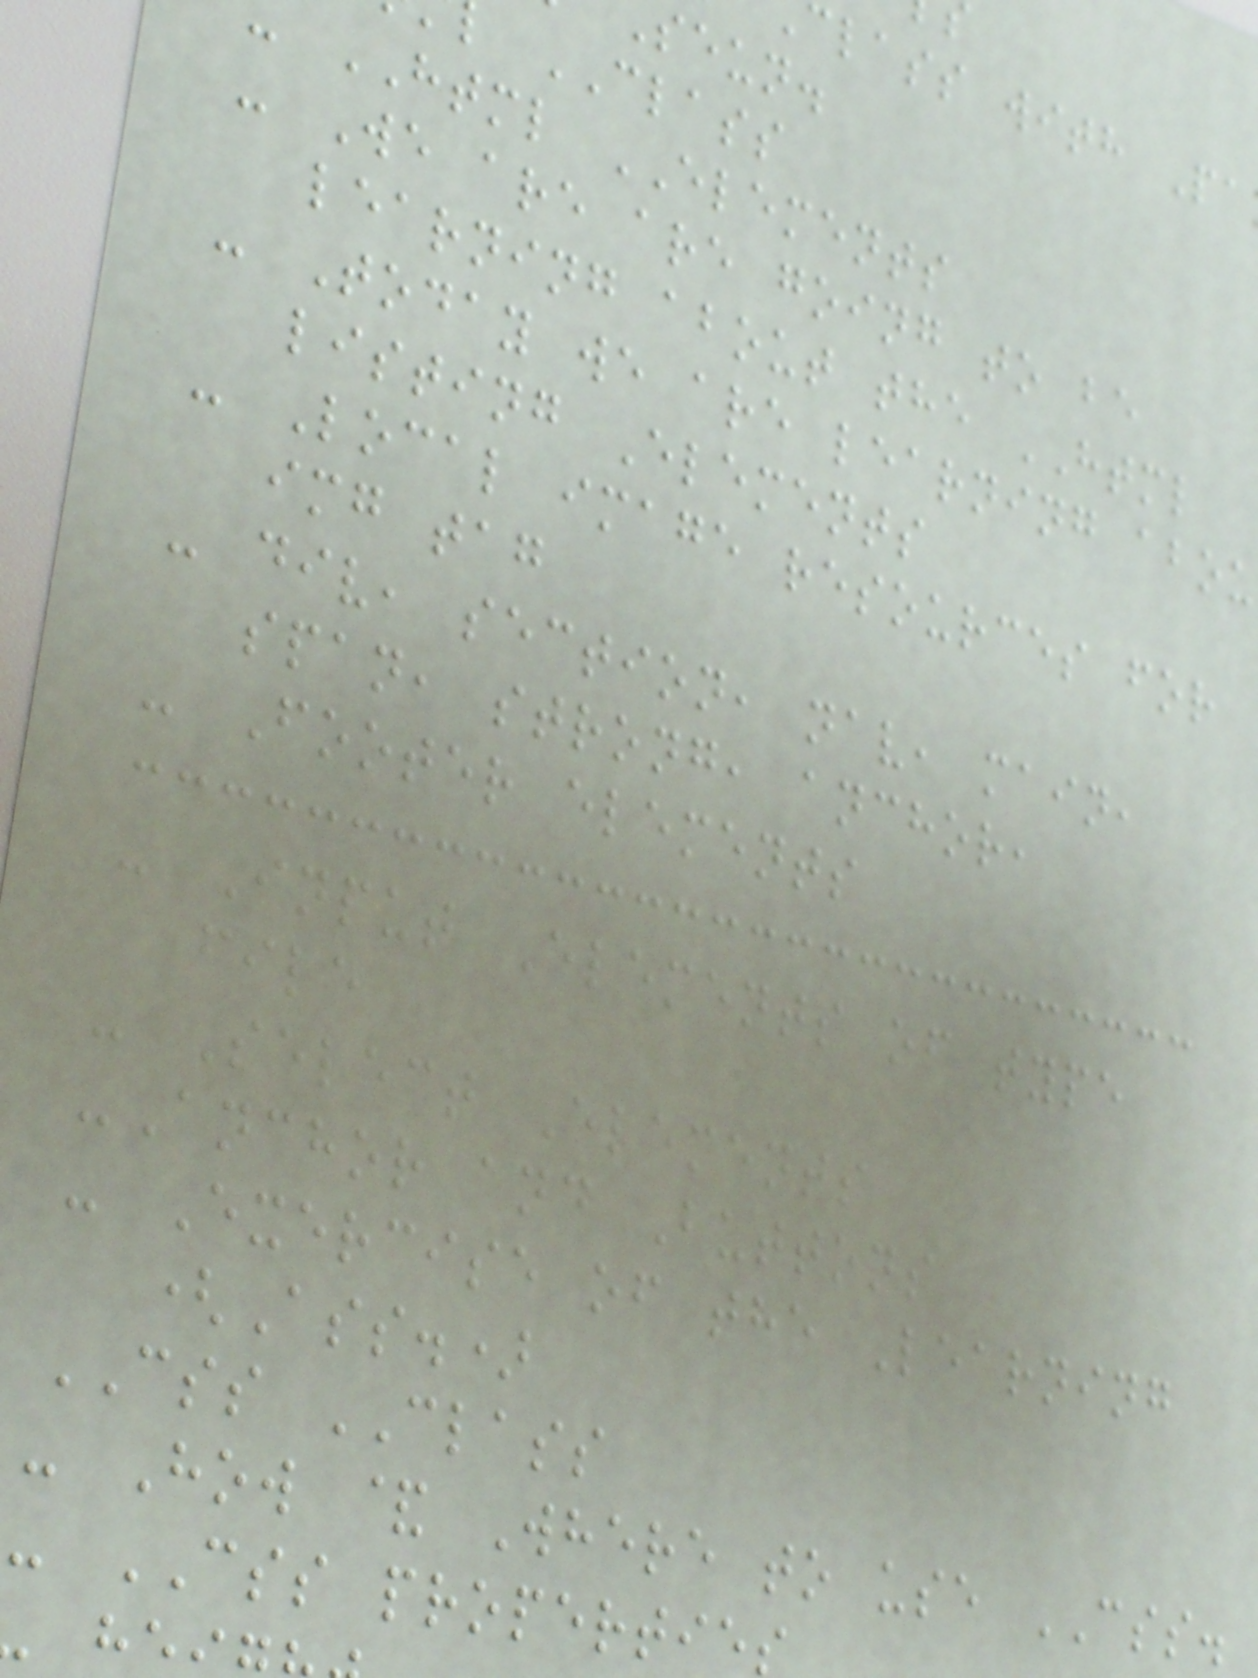class with Pa
seun.
CLASS
HTML ELEMENTS
- We are are going to be
learning about the HTML
- Today we are learning abou
listing Elements
- Local image resources for
img tag
- div, section, nav, main,
span, strong, anchor,
- Footer elements
- Input Elements of type
file
- Select Elements
-Anchor and Buttons
- Exercise of the Learning
(Ass.)
CSS CLASS
- How & Where to use CSS.
- CSS propertie
